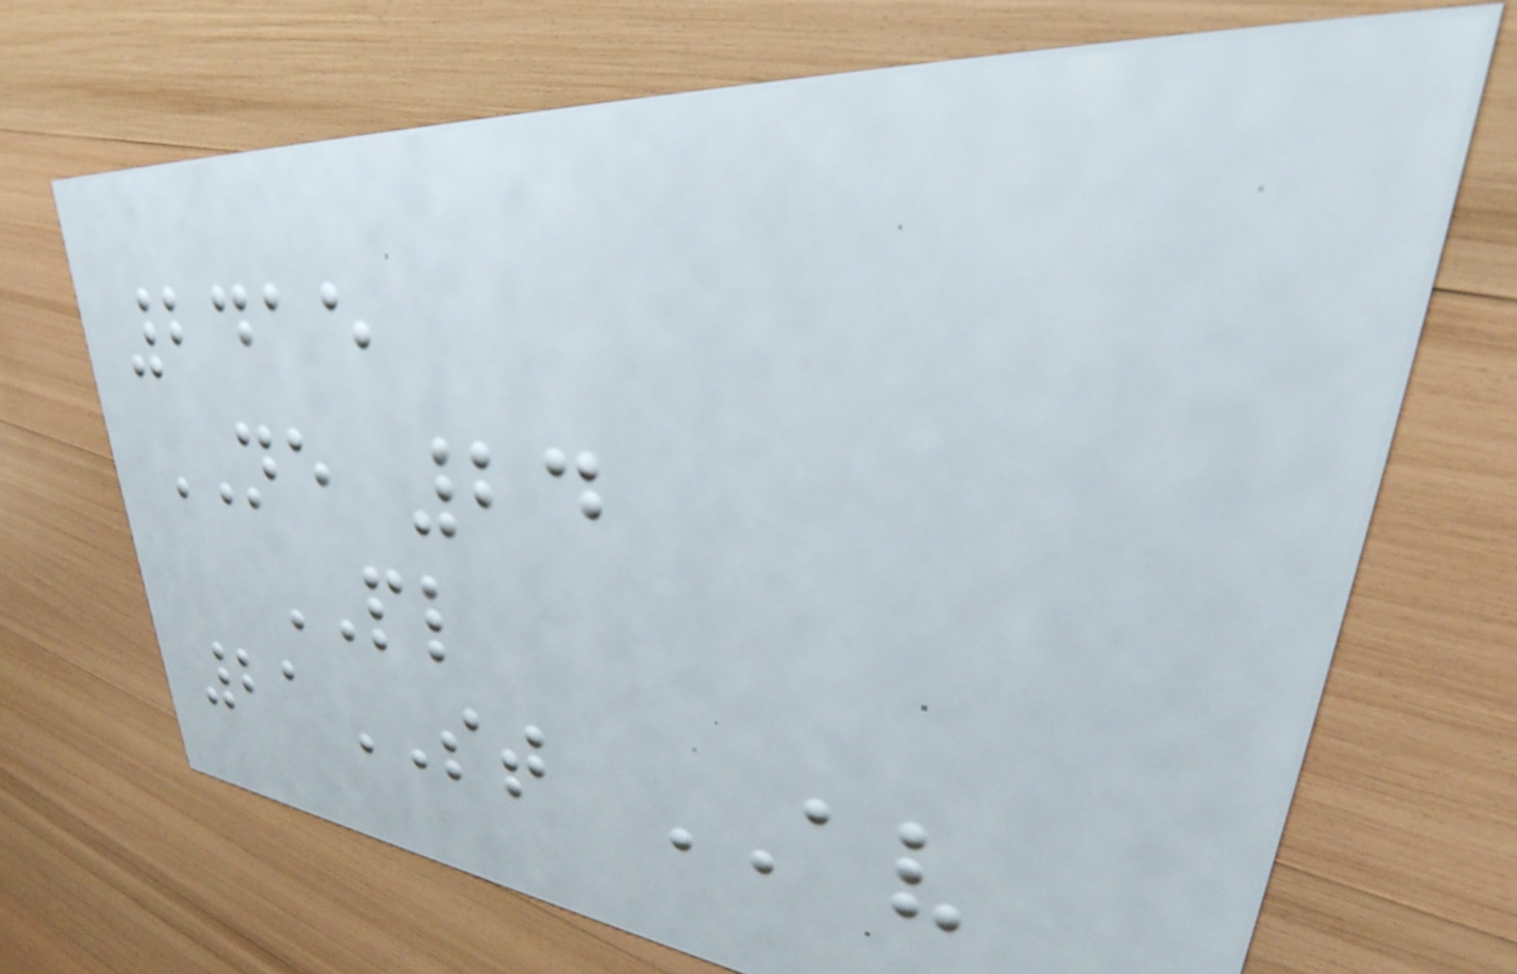2415
NE 24
PL
21ST AV
